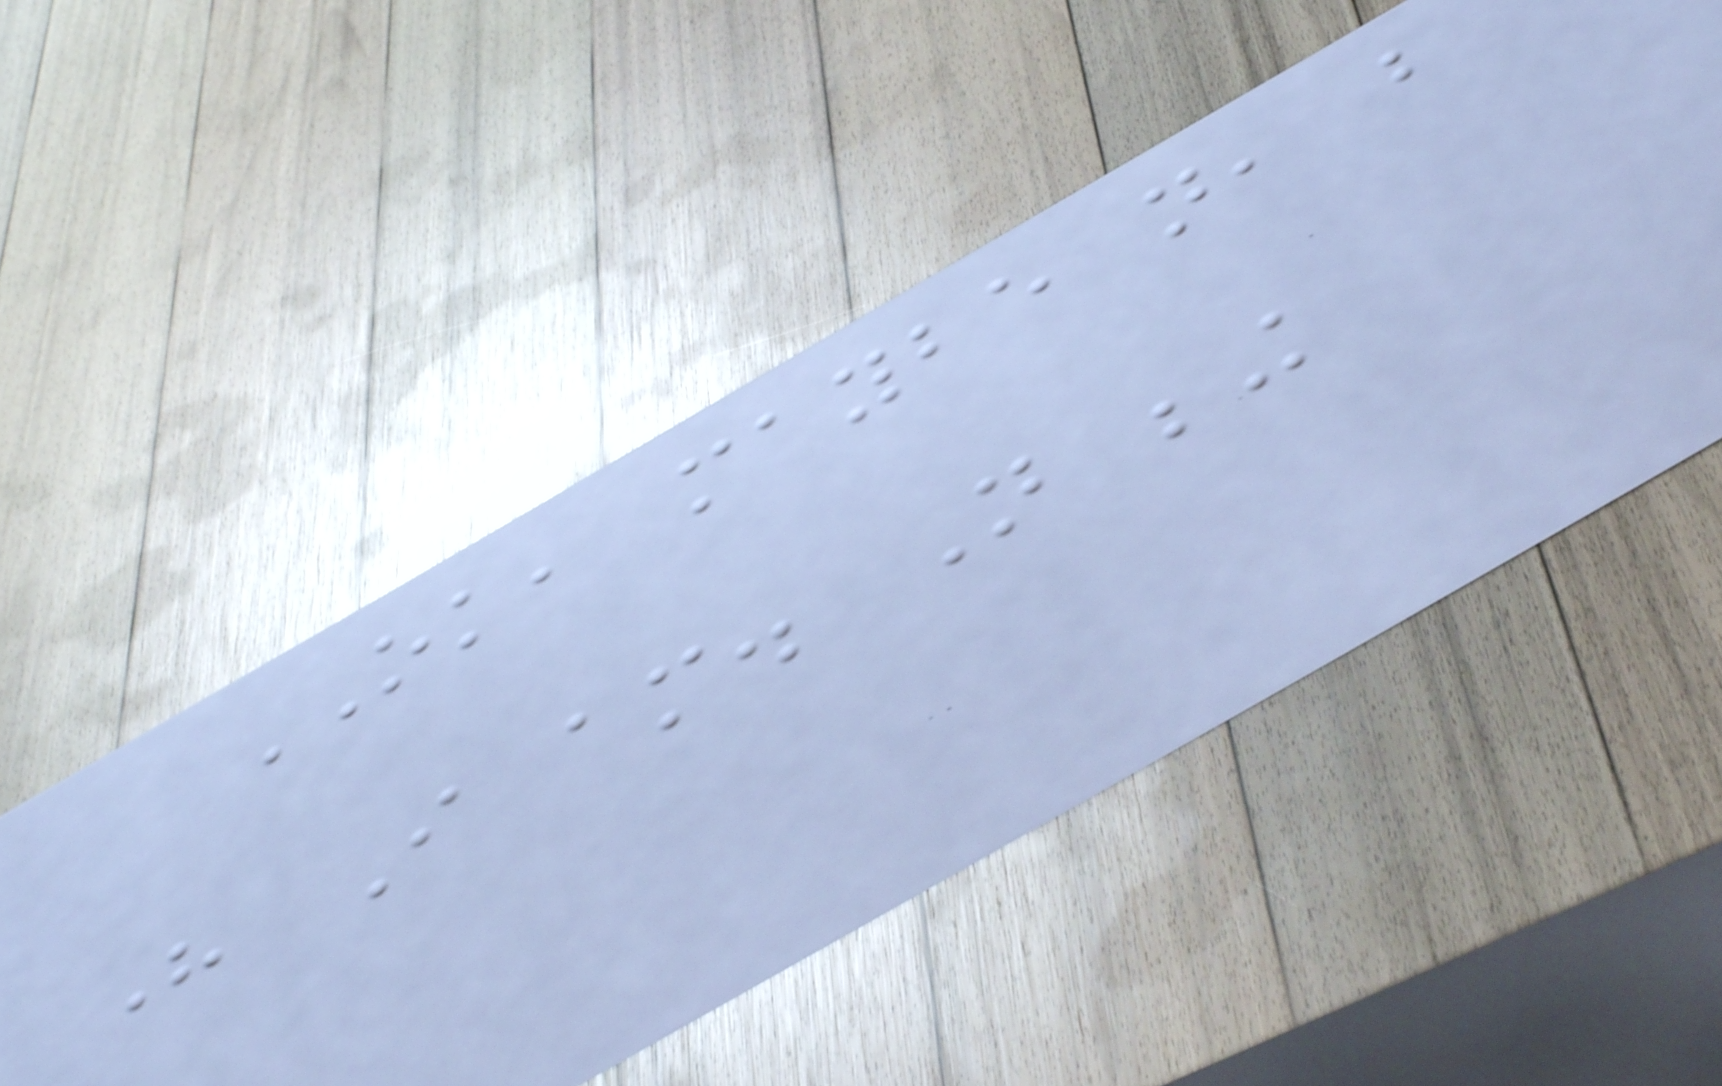OK, maybe not, but
here I am. Not being
